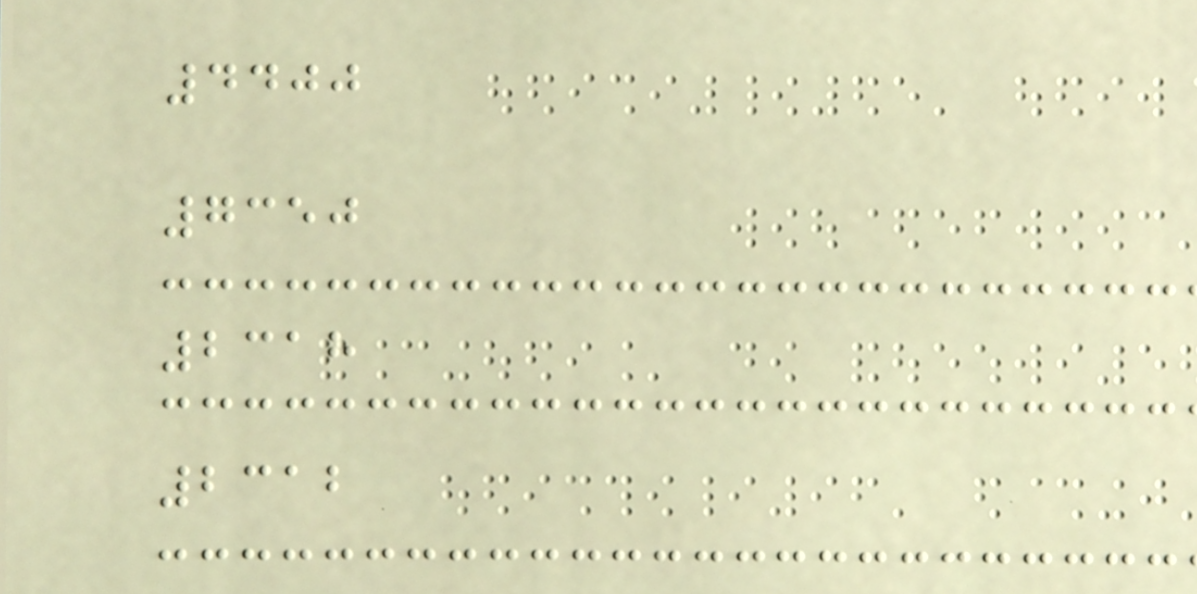4400
7350
2318
2312
